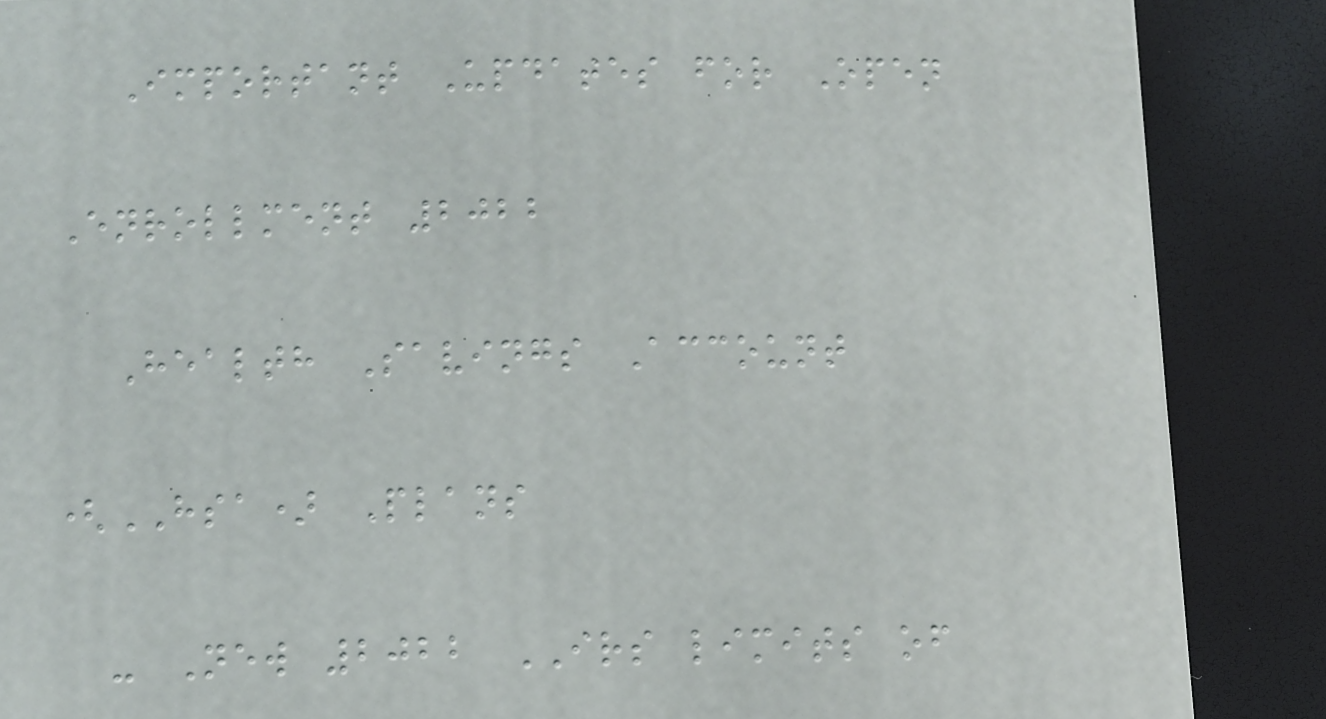Important Updates for Open
Enrollment 2022
Health Savings Account
(HSA) Plans
- New 2022 IRS limits of
